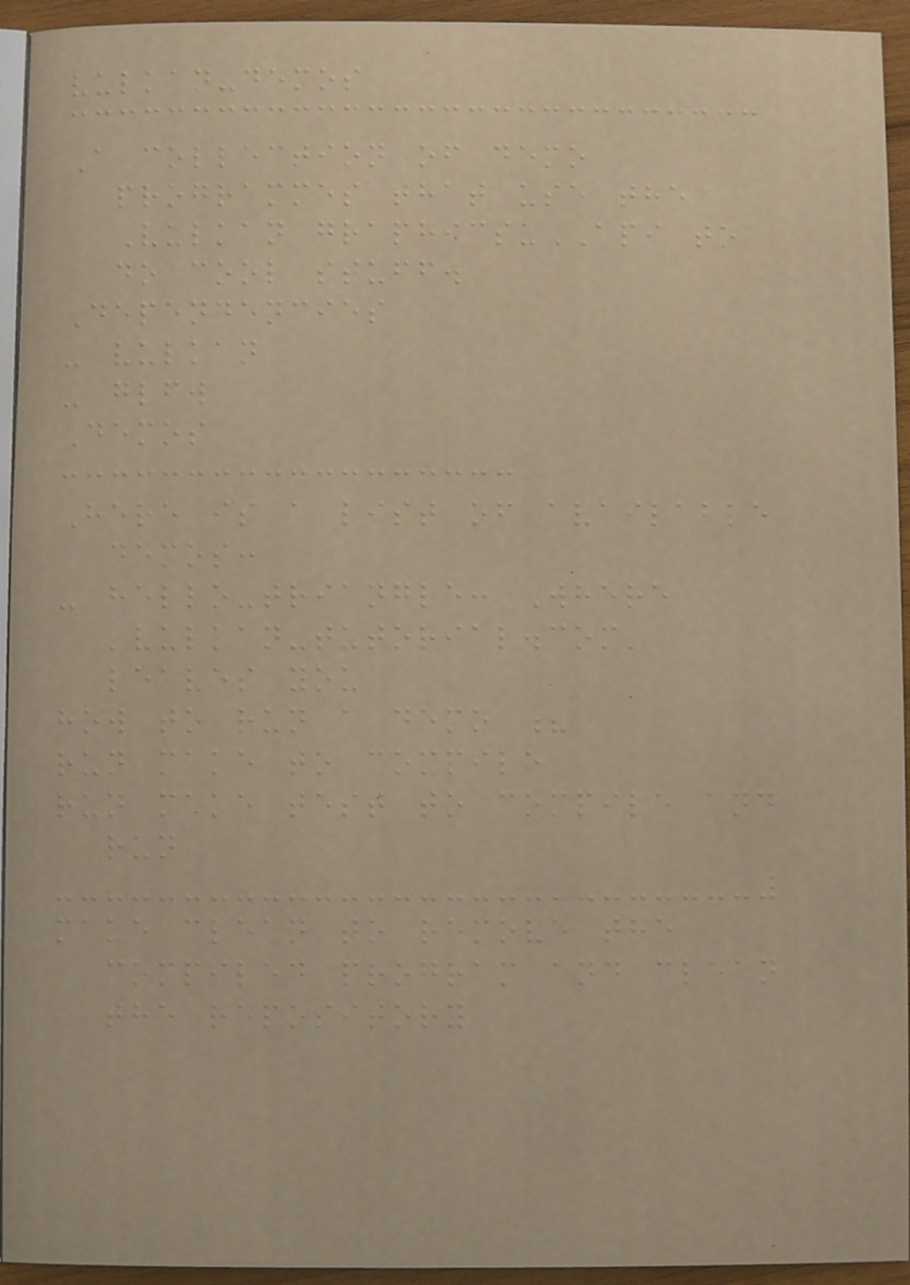vulkan-demos
A collection of demo
programmes that use the
Vulkan graphics-API to
do cool stuff.
Dependencies
- vulkan
- glfw
Demos
Here is a list of available
demos:
- hello-triangle: Where
'vulkan-tutorial.com'
leaves you
how to run a demo ?
run make to compile
run make test to compile and
run
make clean to remove the
compiled program and clean
the repository
